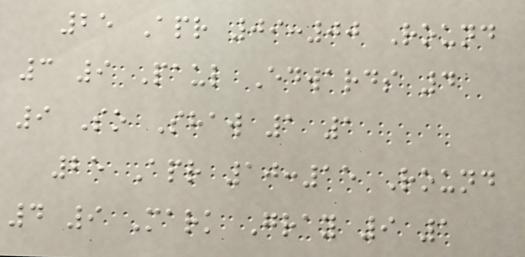25 Apr 09:00 Round
3 9 Paul Edwards 4
9 So Shaw 1 1
25 Apr 10:15 Round
4 9 Mark Gray 9 1
